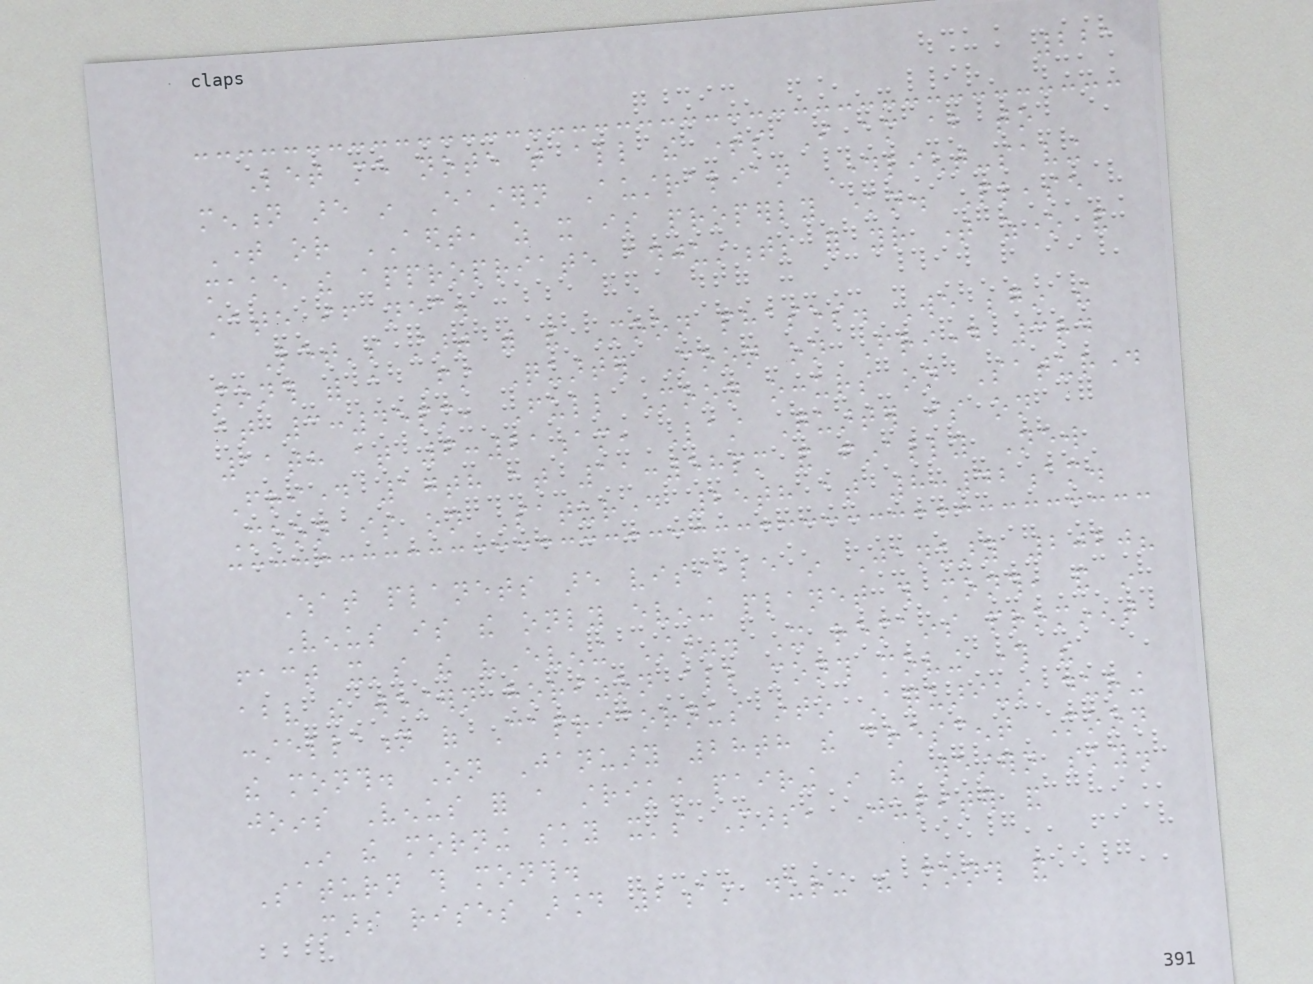221
Let me note that all the times I am about to
mention are in Eastern Australian Daylight-saving
Time or AEDT, as it is properly known. Please
make the appropriate adjustments for your time zone and
state if necessary.
Let's start with the Moon phases. We begin the
month with a First Quarter Moon on Friday 3rd
at 3:45pm, Full Moon occurs on Saturday
11th at 6:21am, Last Quarter is on
Friday 17th at 11:58pm and finally New
Moon is on Saturday 25th at 8:42am.
What planets are visible in January 2020?
Venus is the only evening planet this month, and in
fact it's the "Evening Star". It remains prominent
above the western horizon all month moving through the
constellation of Capricornus into Aquarius during
the month. On January 28th the crescent Moon
joins Venus for a striking pairing in the western sky.
In the morning sky it's Mars, Jupiter and
Saturn this month.
Mars rises around 2am during the month and
